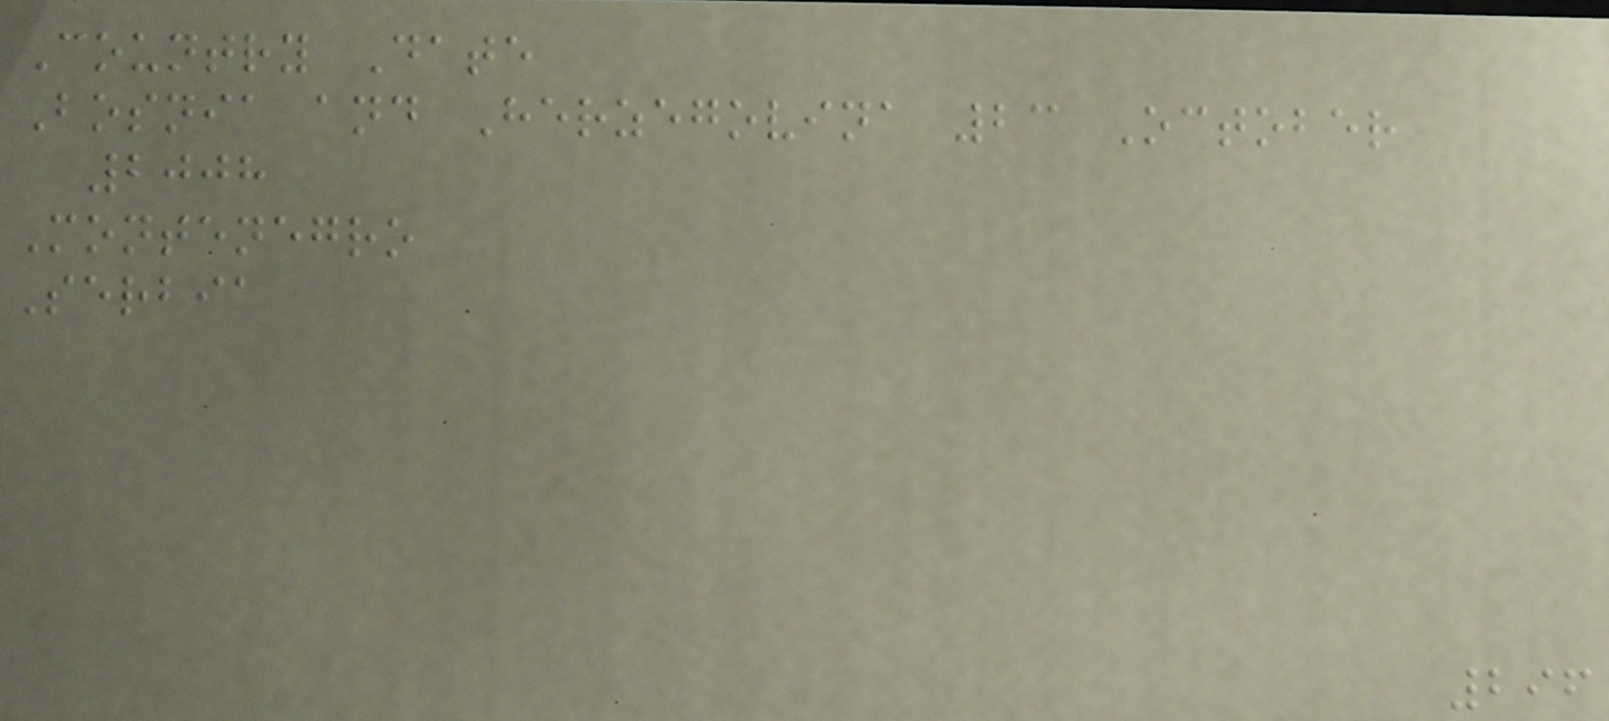Country Date
Bosnia and Herzegovina 23 October
2008
Montenegro
Serbia
296
